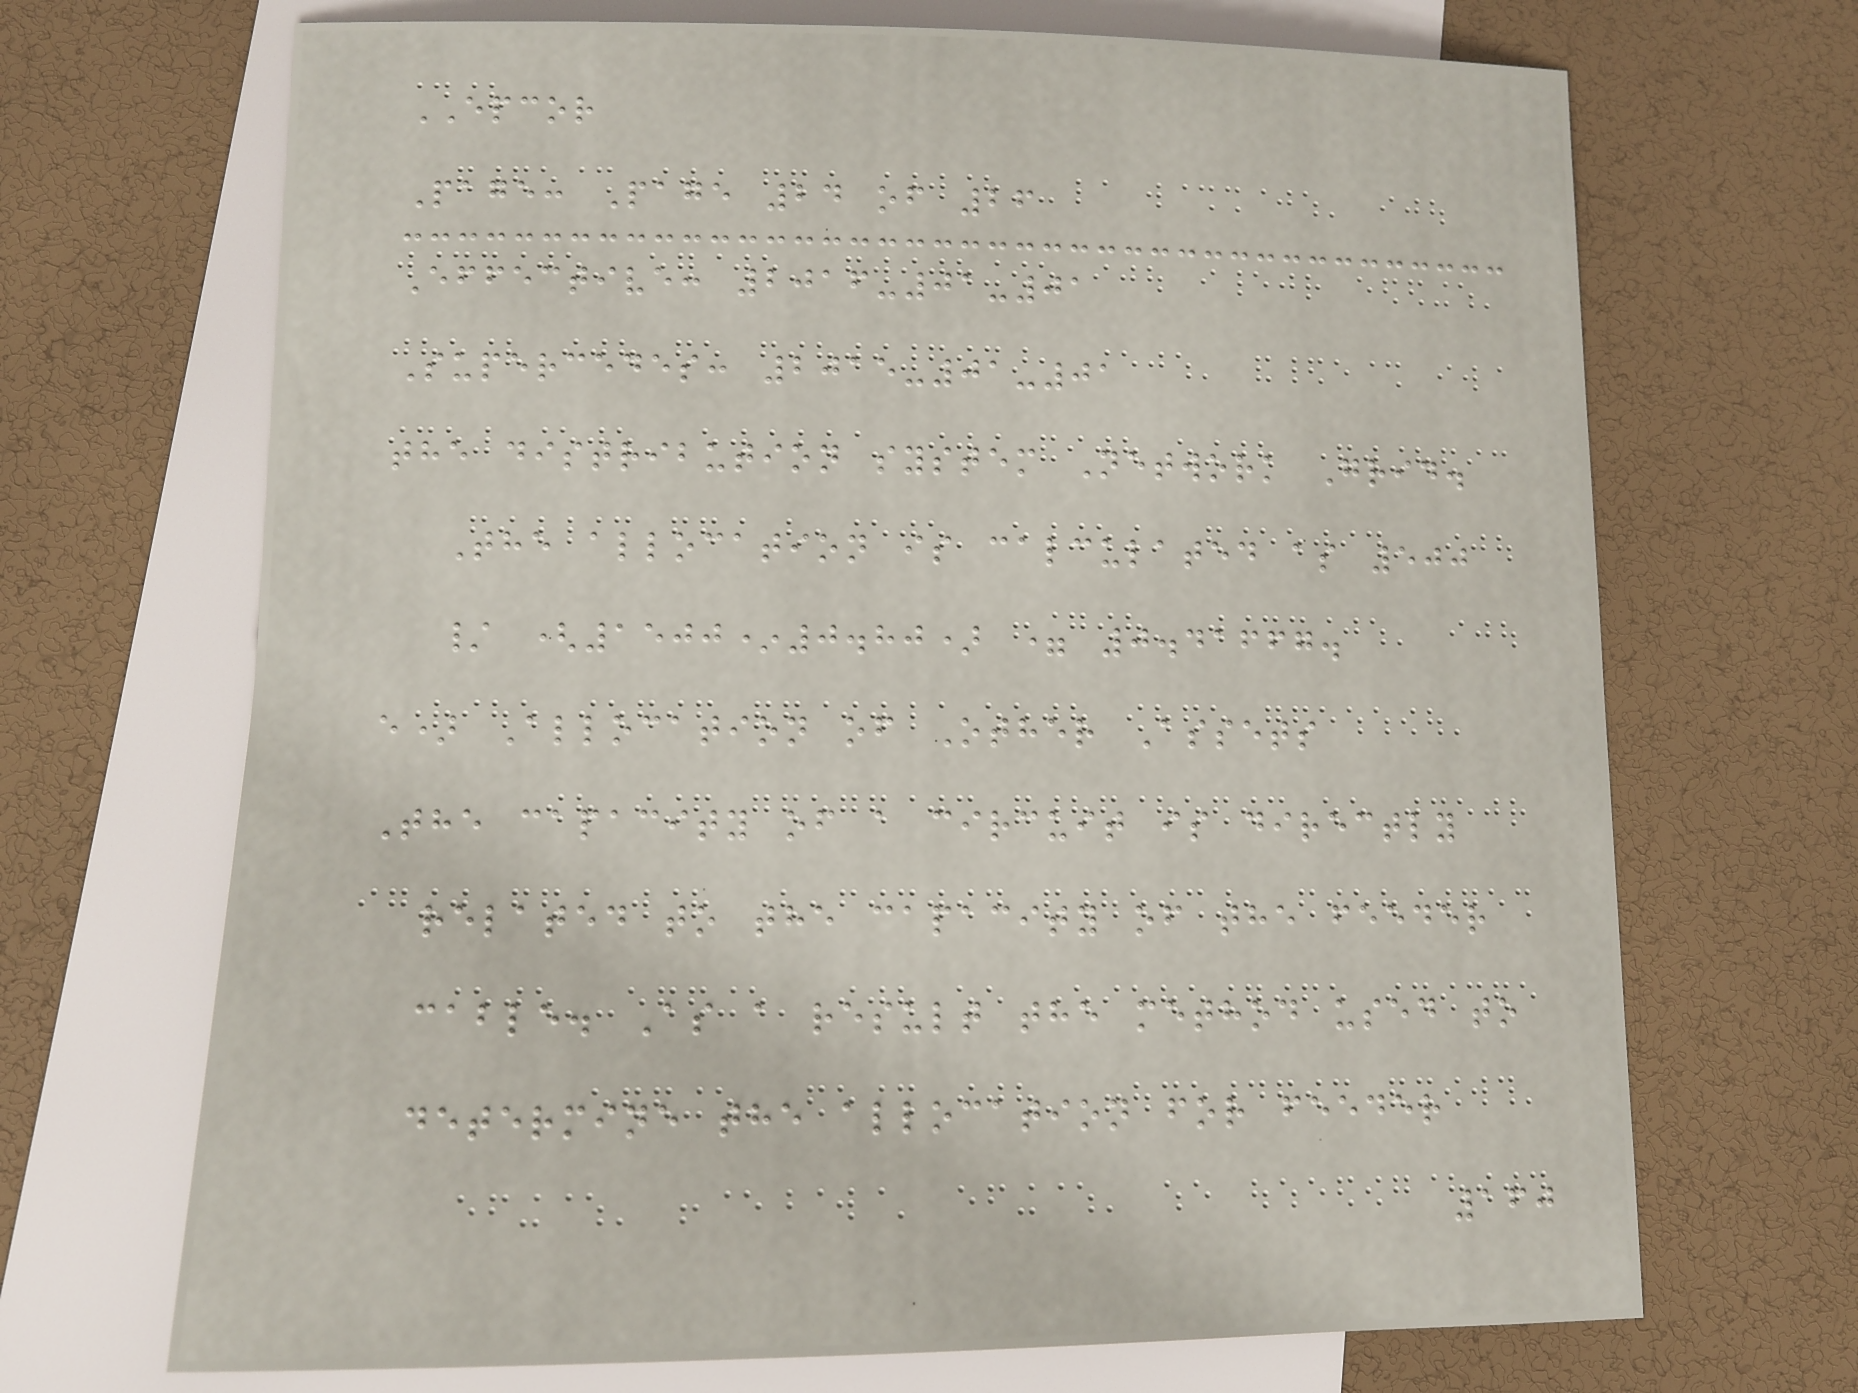EPCOR
Page: Page 24 of 26
Effective: 2016-01-01
Supercedes: 2015-01-01
the distribution system Network Grid.
The allocation is calculated as 500
/ (1500*0.80) = 0.41667.
e) Allocation of Other Assets
The capacity of a circuit is directly
related to the capacity of the feeder
cable. As a result the method used to
determine the allocation for feeder
160
